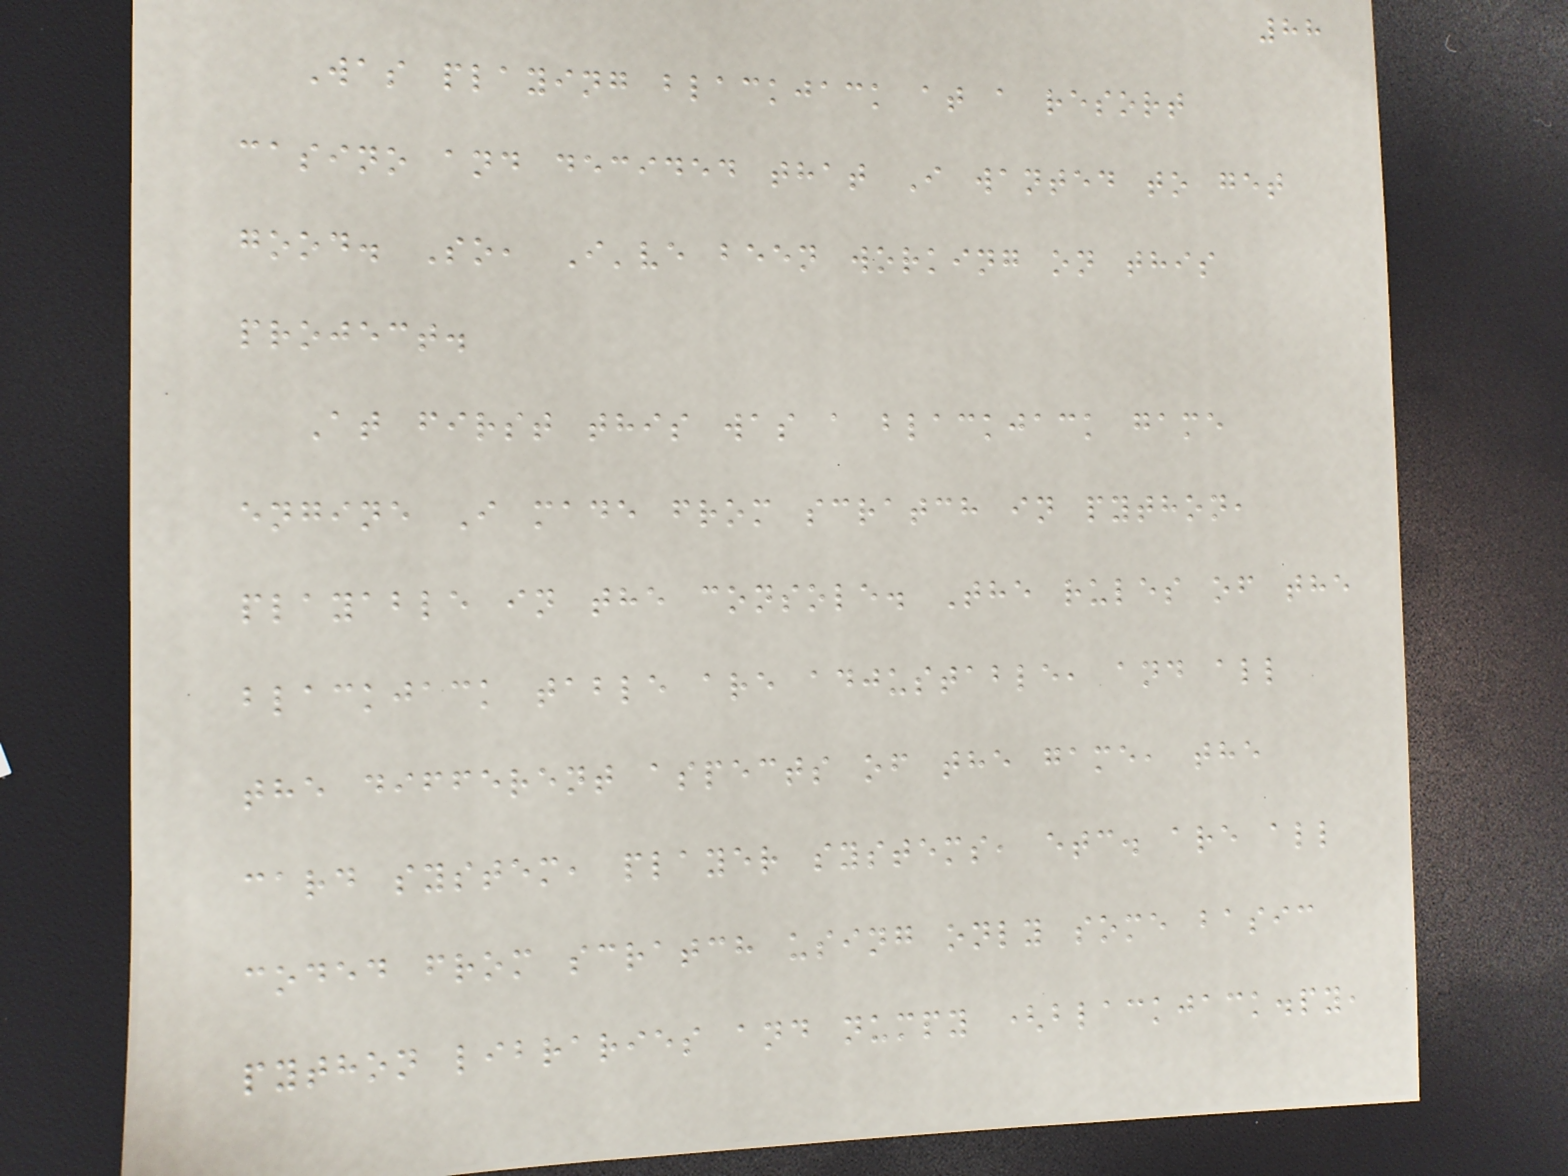88
Was playing blackjack at a resort
casino and decided that I wanted to get
good. So, I've been working on this
project.
At first this was a blackjack game
engine I made from scratch in python,
playable in the console. The rules of the
blackjack table are adjustable, and all
the different aspects of the game, the
card system, player systems, etc. are all
coded from scratch using only some basic
python libraries and numpy (blackjack.py,
